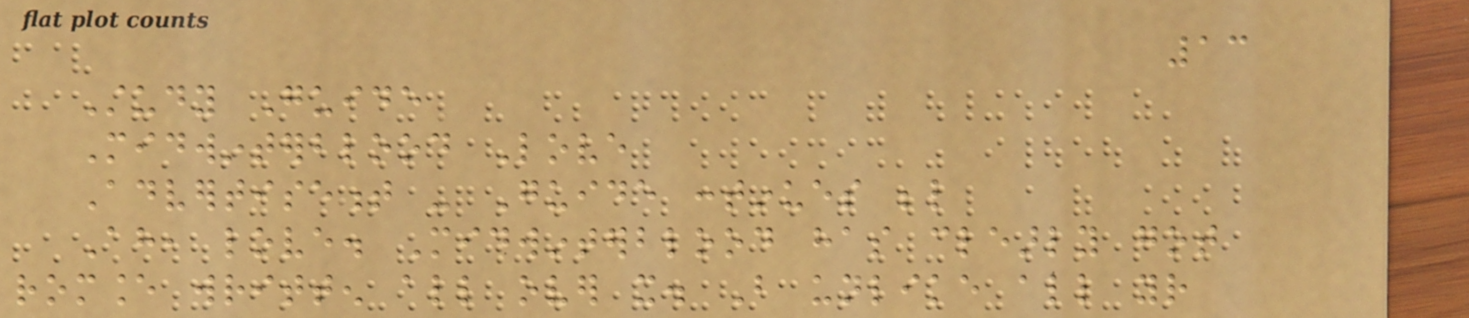13
Study Guide
Midwinterblood Love
Advertisement - Guide continues below
Ah, love. Midwinterblood has clearly got
romance written all over it. But unlike all your
